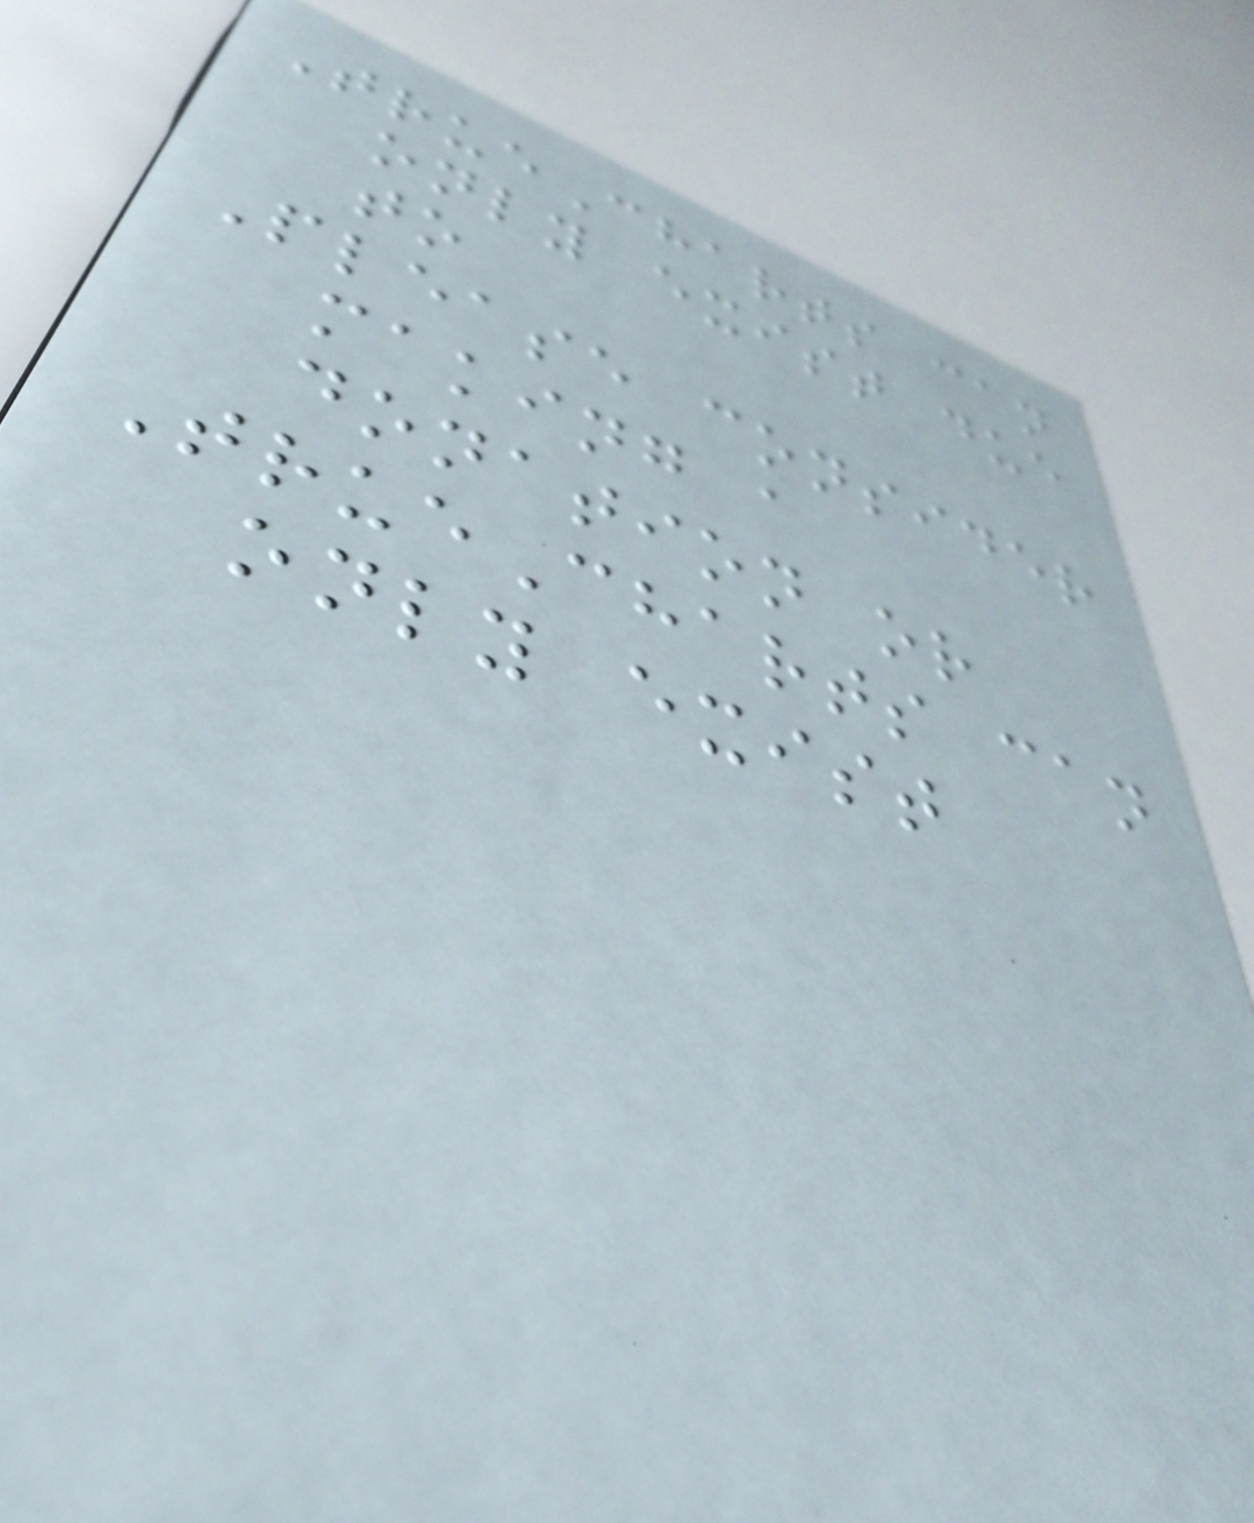TrueCharts can
only exist due
to
Please consider
making a
donation or
TrueCharts can
only exist
